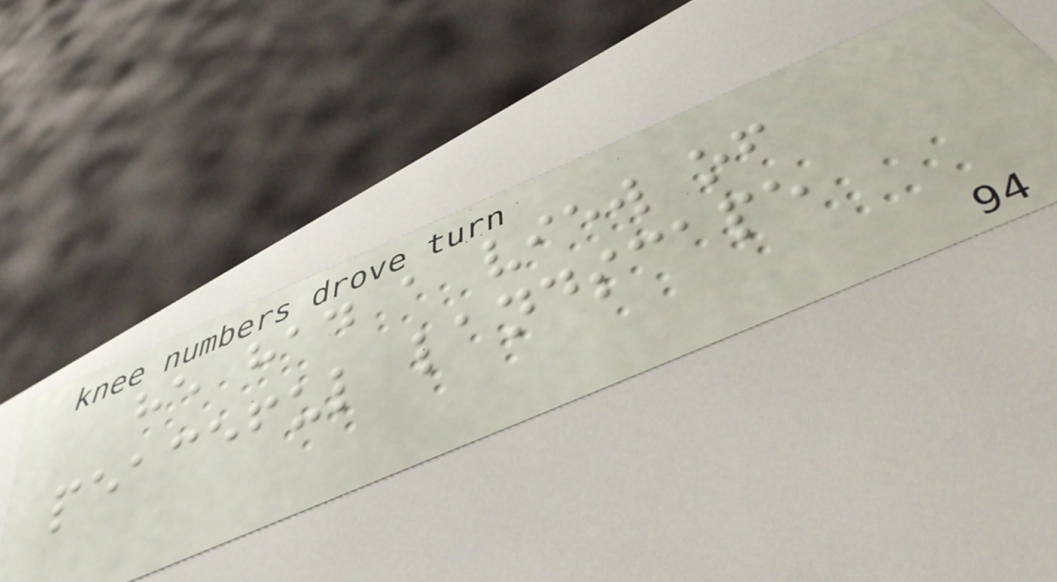he had a view of
peaceful landscape
